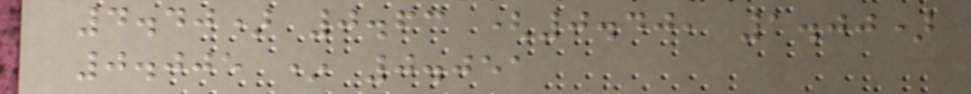4.40) 0.63 (0.40, 1.00)
0.005 * 0.051
